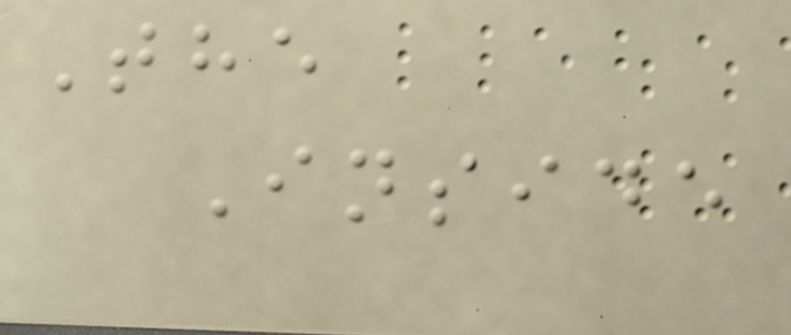The
Inside
